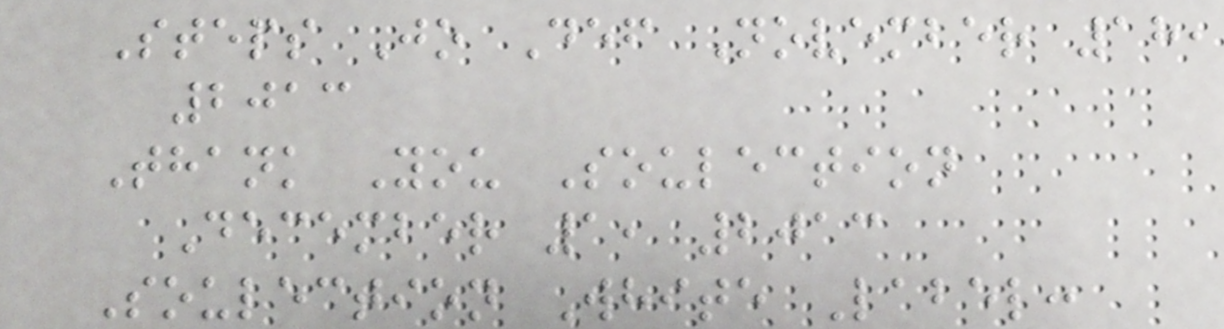Steps Jo Def November 18,
2013
Thank You Soulection
December 1, 2013
Soulection White Label:
